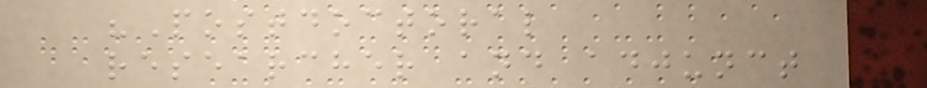"Postdoctoral
researcher and adjunct
